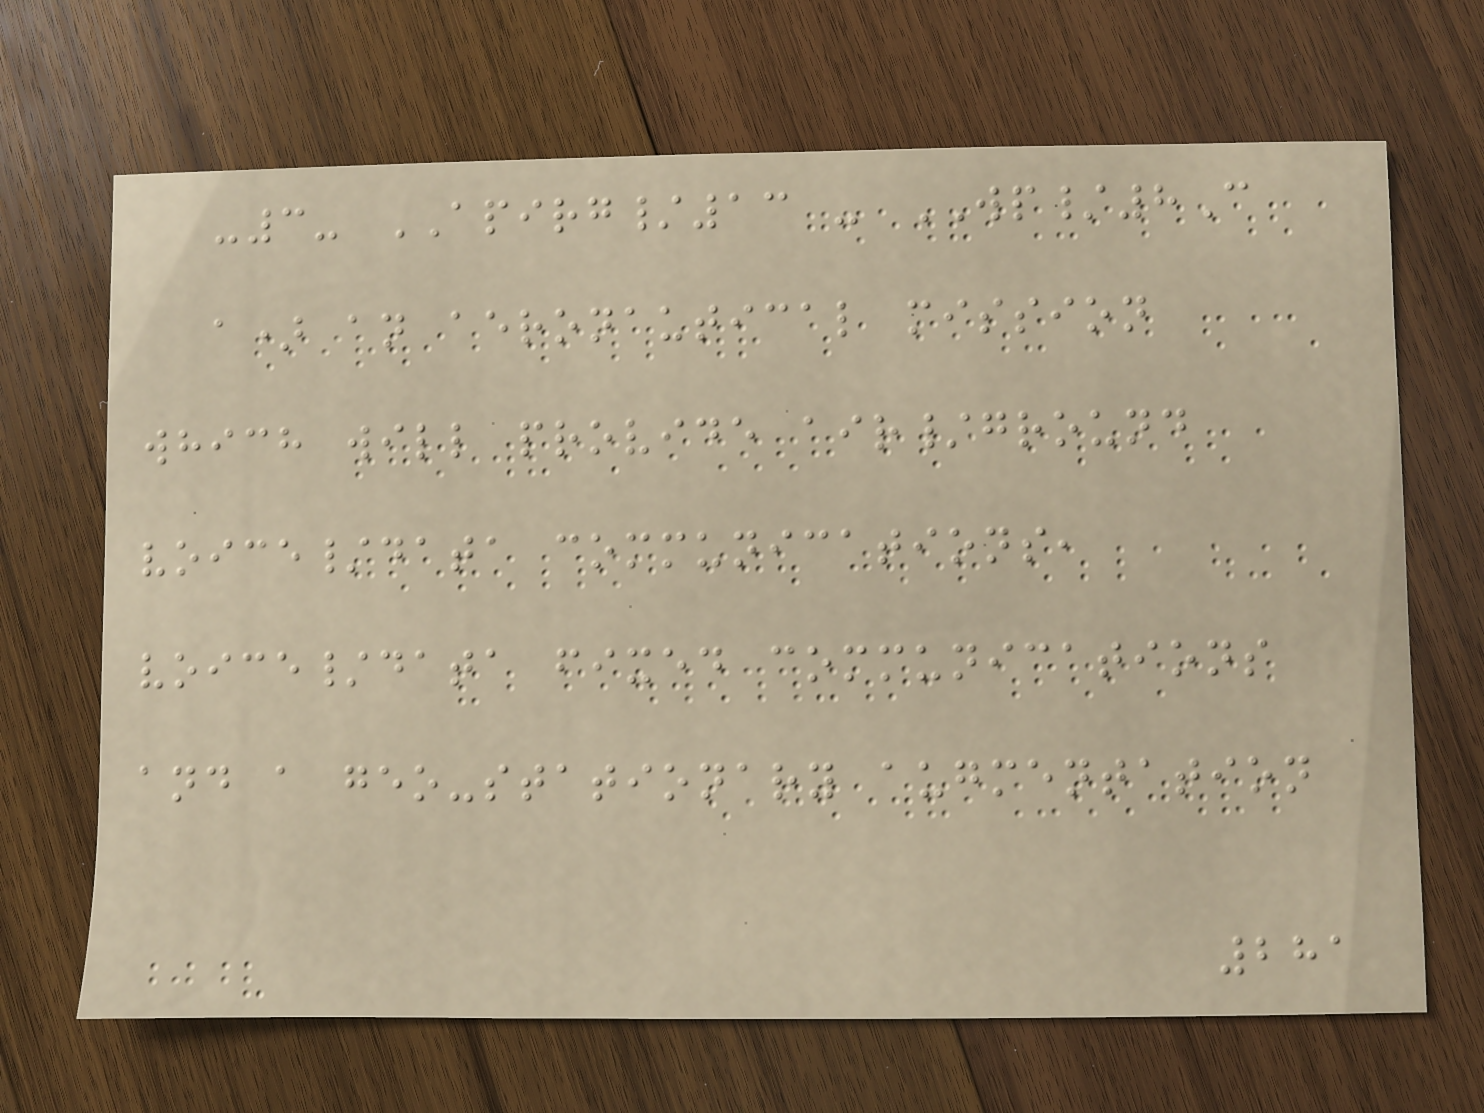-3- APIRG/13 - WP/8C
a) an aeronautical mission
which will provide air/ground
voice/data communications,
voice/data fixed communications
and a geo-stationary augmentation
281
